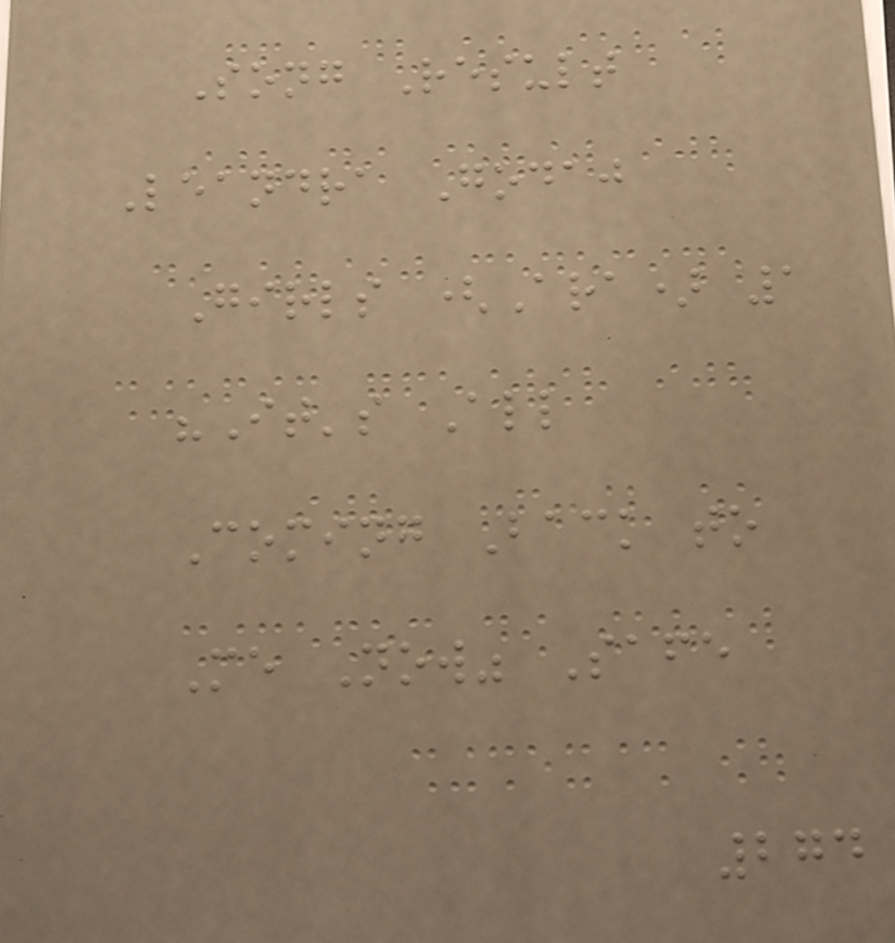Song Result
Leandra Godaj
Girls (Ara) 1
"It's All
Coming Back to
Me Now" Safe
274
